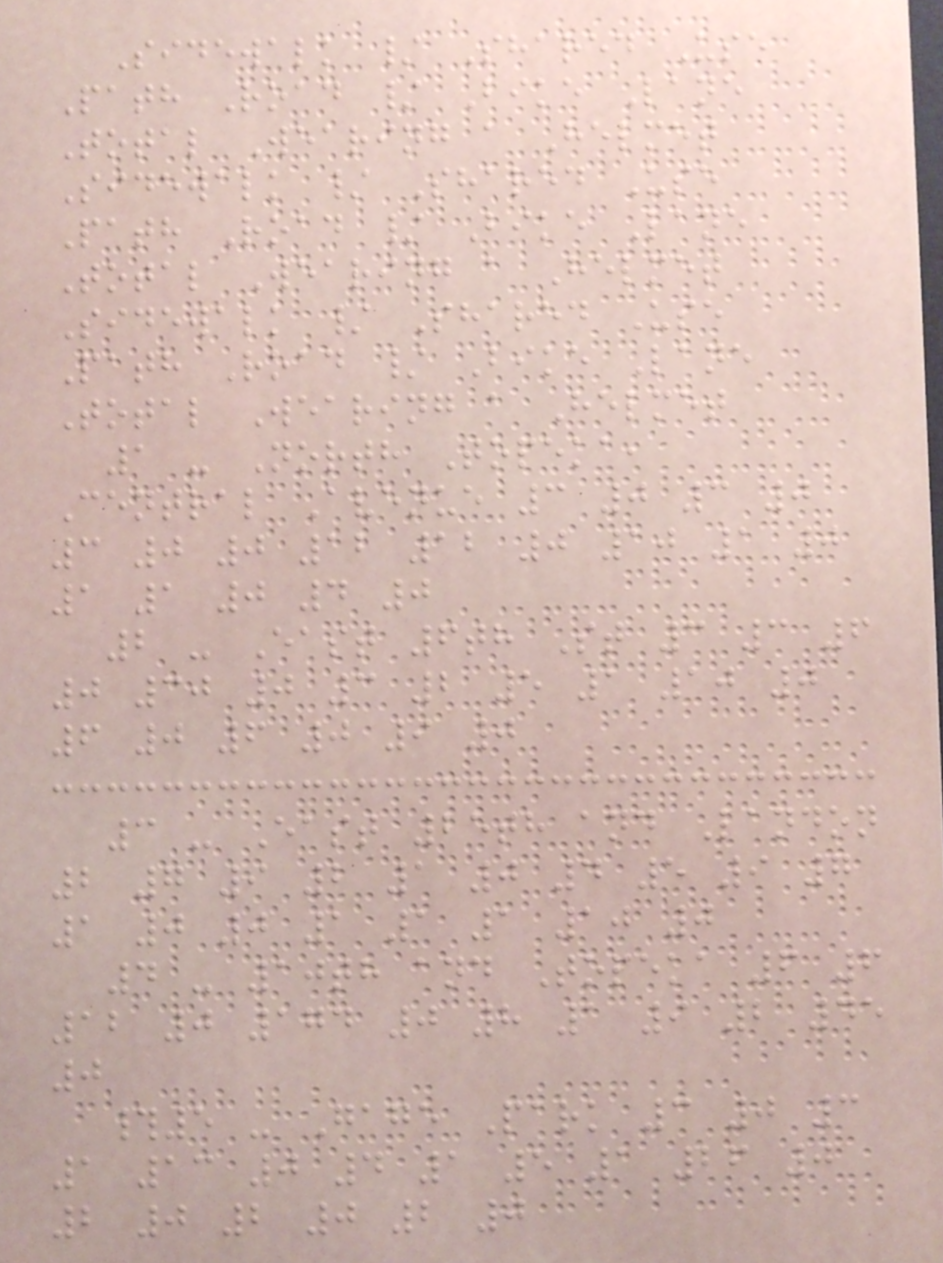Sidewalk / Shared Use
Path Road / Bike Lane
Total Wearing a Helmet
Sidewalk / Shared Use
Path Road / Bike Lane
Total Wearing a Helmet
Sidewalk / Shared Use
Path Road / Bike Lane
Total Wearing a Helmet
1 - North Topeka,
Central Avenue 3 0 3 0
3 0 0 12 12 0 10 1 0
1 1 0 4 0
2 - East 6th St 3 3 6
0 30 0 3 2 5 1 10 0
6 0 6 0 9 0
3 - East 25th and Landon
2 7 9 2 1 0 4 5 9 7
1 0 0 1 1 1 10 0
4 - 10th and Topeka 6 6
12 0 174 0 8 1 9 2 45
0
#5 - Gage Park 3 0 3
1 13 0 4 1 5 1 26 0
2 0 2 0 2 0
